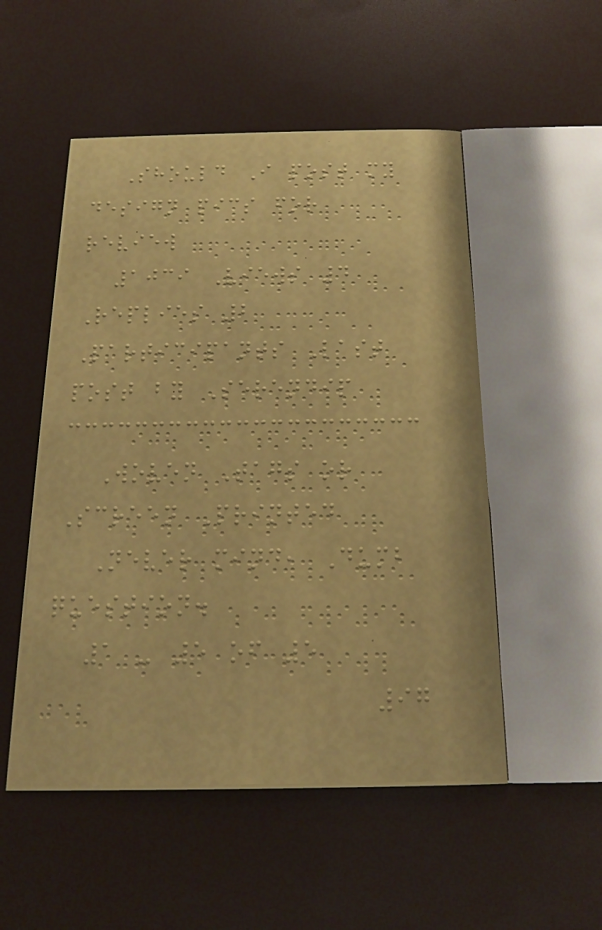Should I post my
design pics for
review
1039 Views 4
Replies 2
Participants Last
post by Serendip
Woven Tags or
Screen Printed
Never mind, Dumb
question.
1 - 5 of 5
97
